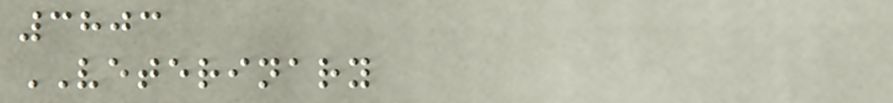3803
VETERINARY
